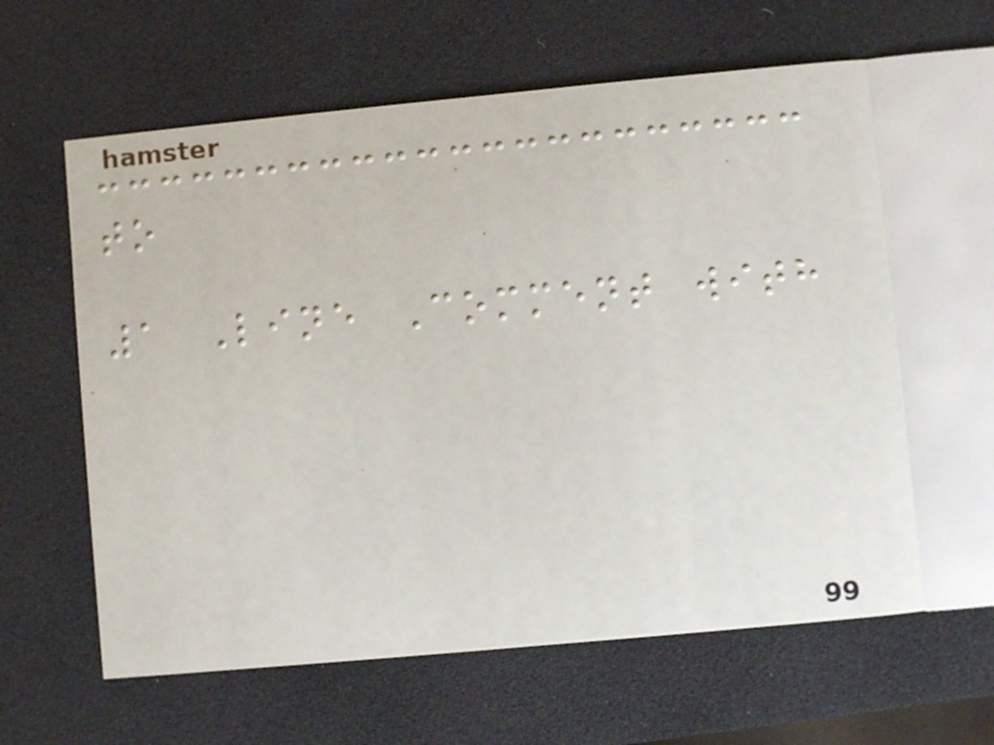to
1 Line Comment with
